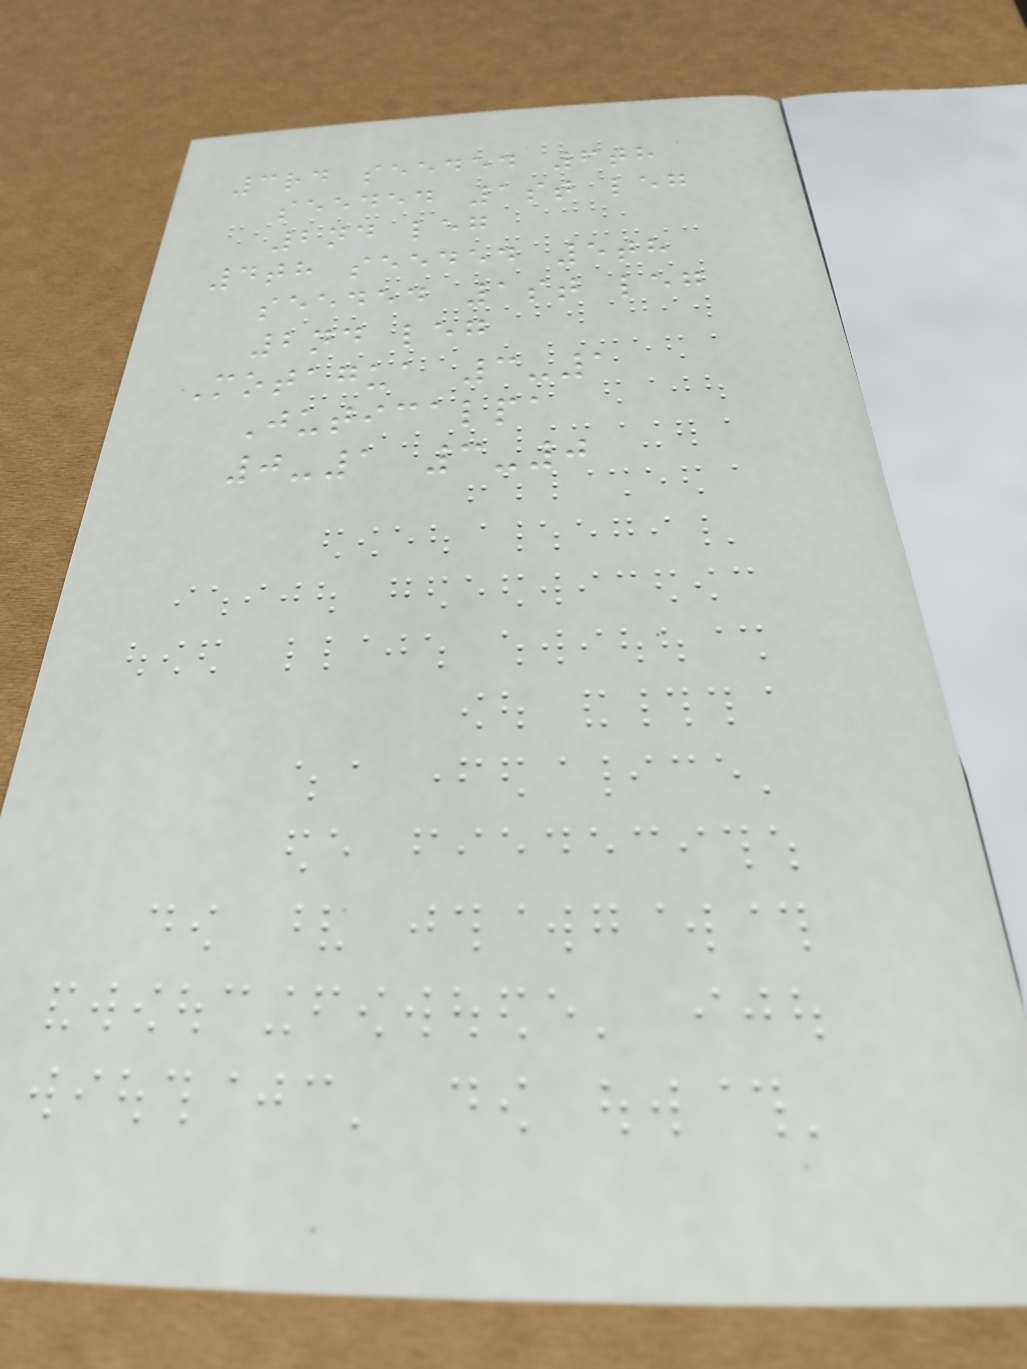3rd seeded 6th
seeded 1st leg
2nd leg
4th seeded 5th
seeded 1st leg
2nd leg
Motagua 3-1
Juticalpa
0-1 3-0
